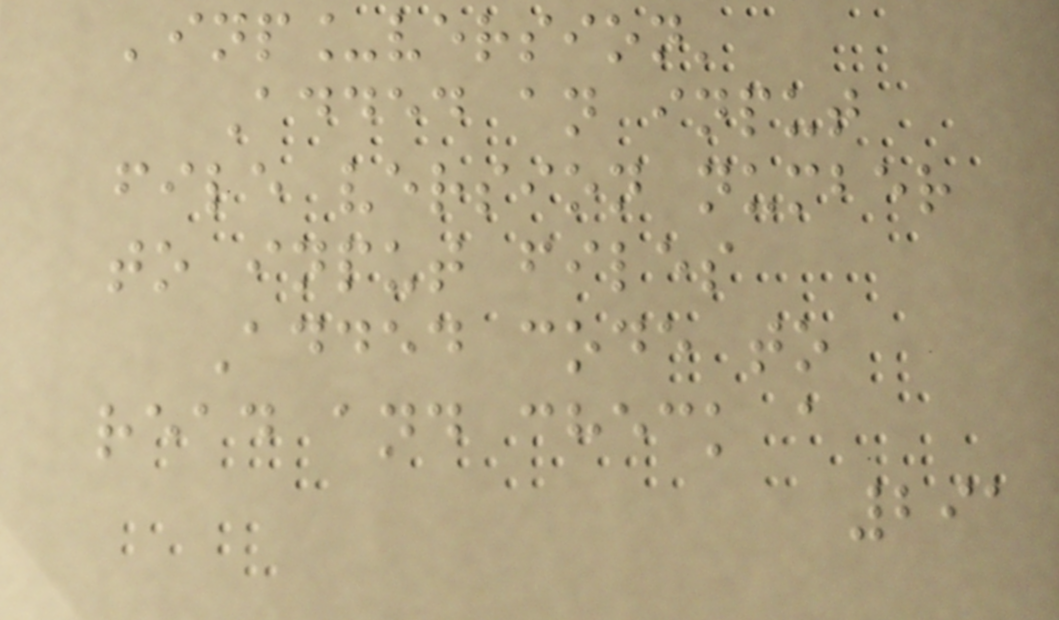'inp_version'
Added an input
file version number
to input files
Added code to
read and check a
291
